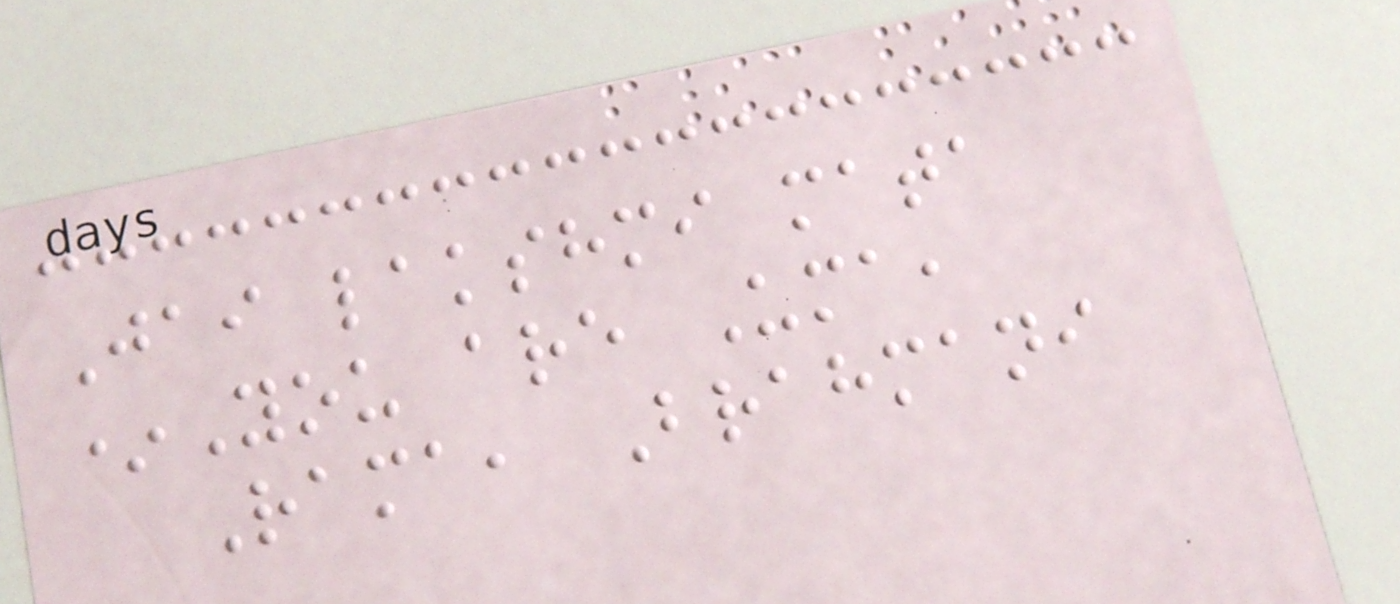Jai lakshmi mata
*You are Uma,
Rama, Brahmani
